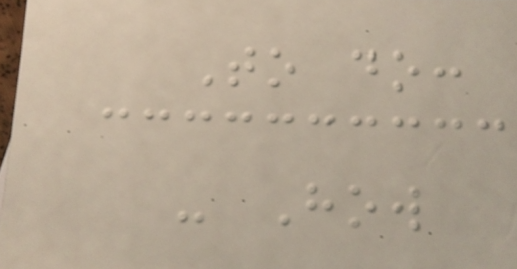To do:
- How
